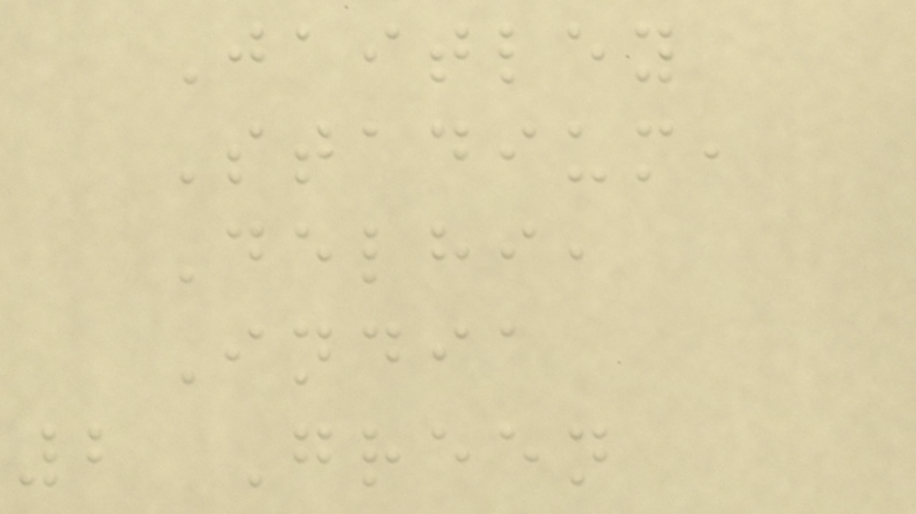Jaitley
Stadium,
Delhi,
India
2 Green
